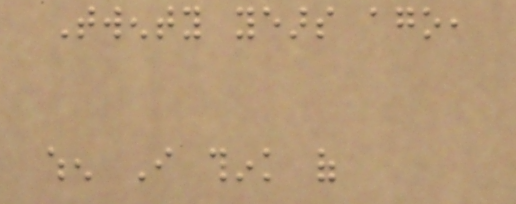Twenty years ago,
when I think of
